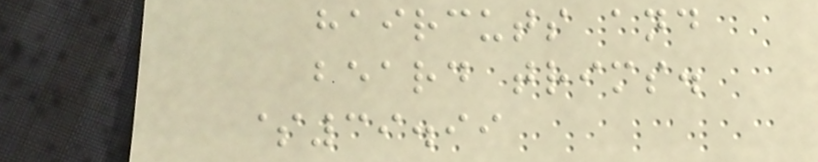haircuts and
beard trims.
$39.99
